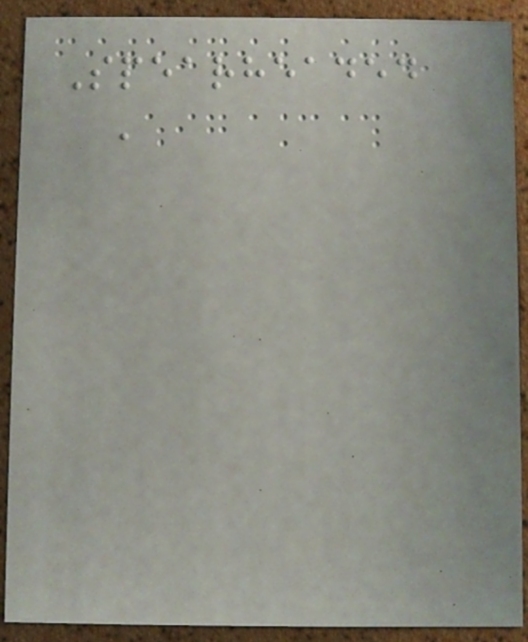Spearheaded
a
